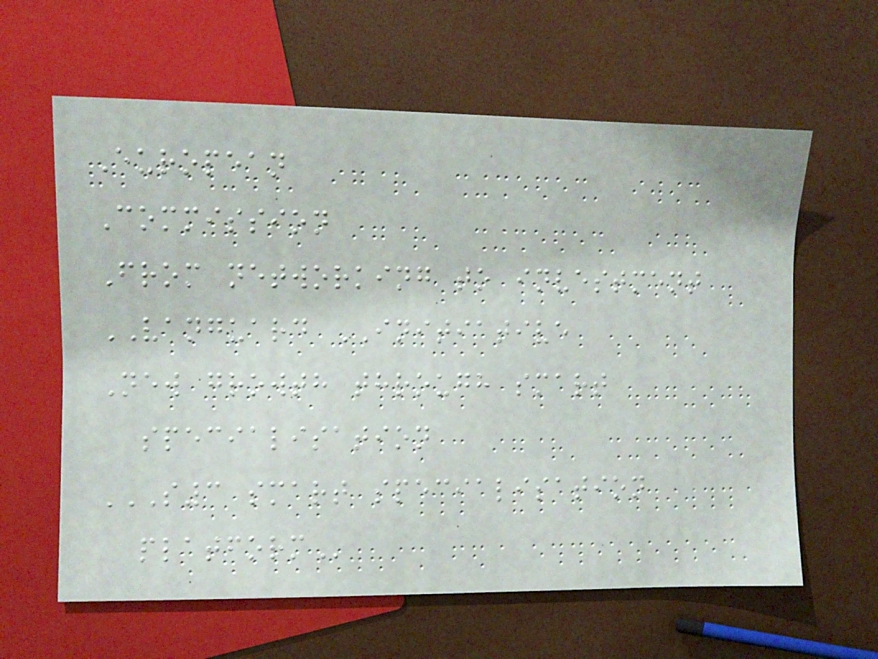European
Commission
From networking to investment
VANGUARD INITIATIVE
New growth through smart
specialisation
S3 SMART SPECIALISATION
PLATFORM
